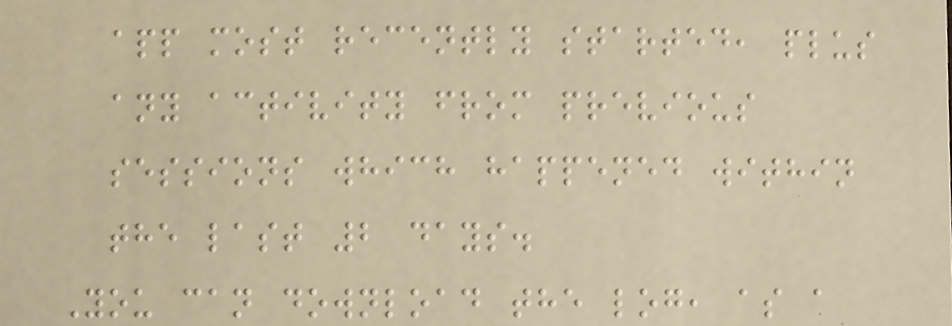app most recently started, plus
any activity from previous
sessions which happened within
the last 2 days.
You can download the log, as a
